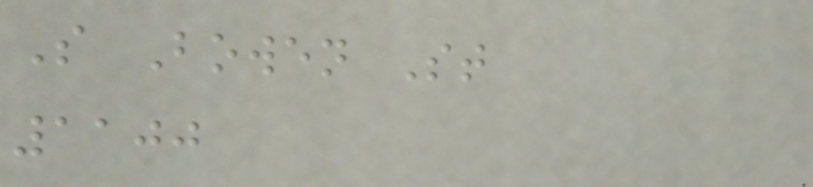S Bowen St
1100
